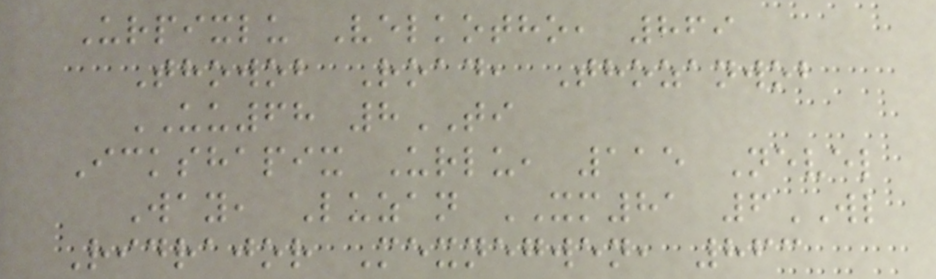Urpixlu Velkotho, 869
Thowob Road, Thozanwob
UU68 8TI
Ickshapix Urlu, 115 Nevel
Way, Luzan XM81 6WL
Ridrajor Mexnegwen, 863
